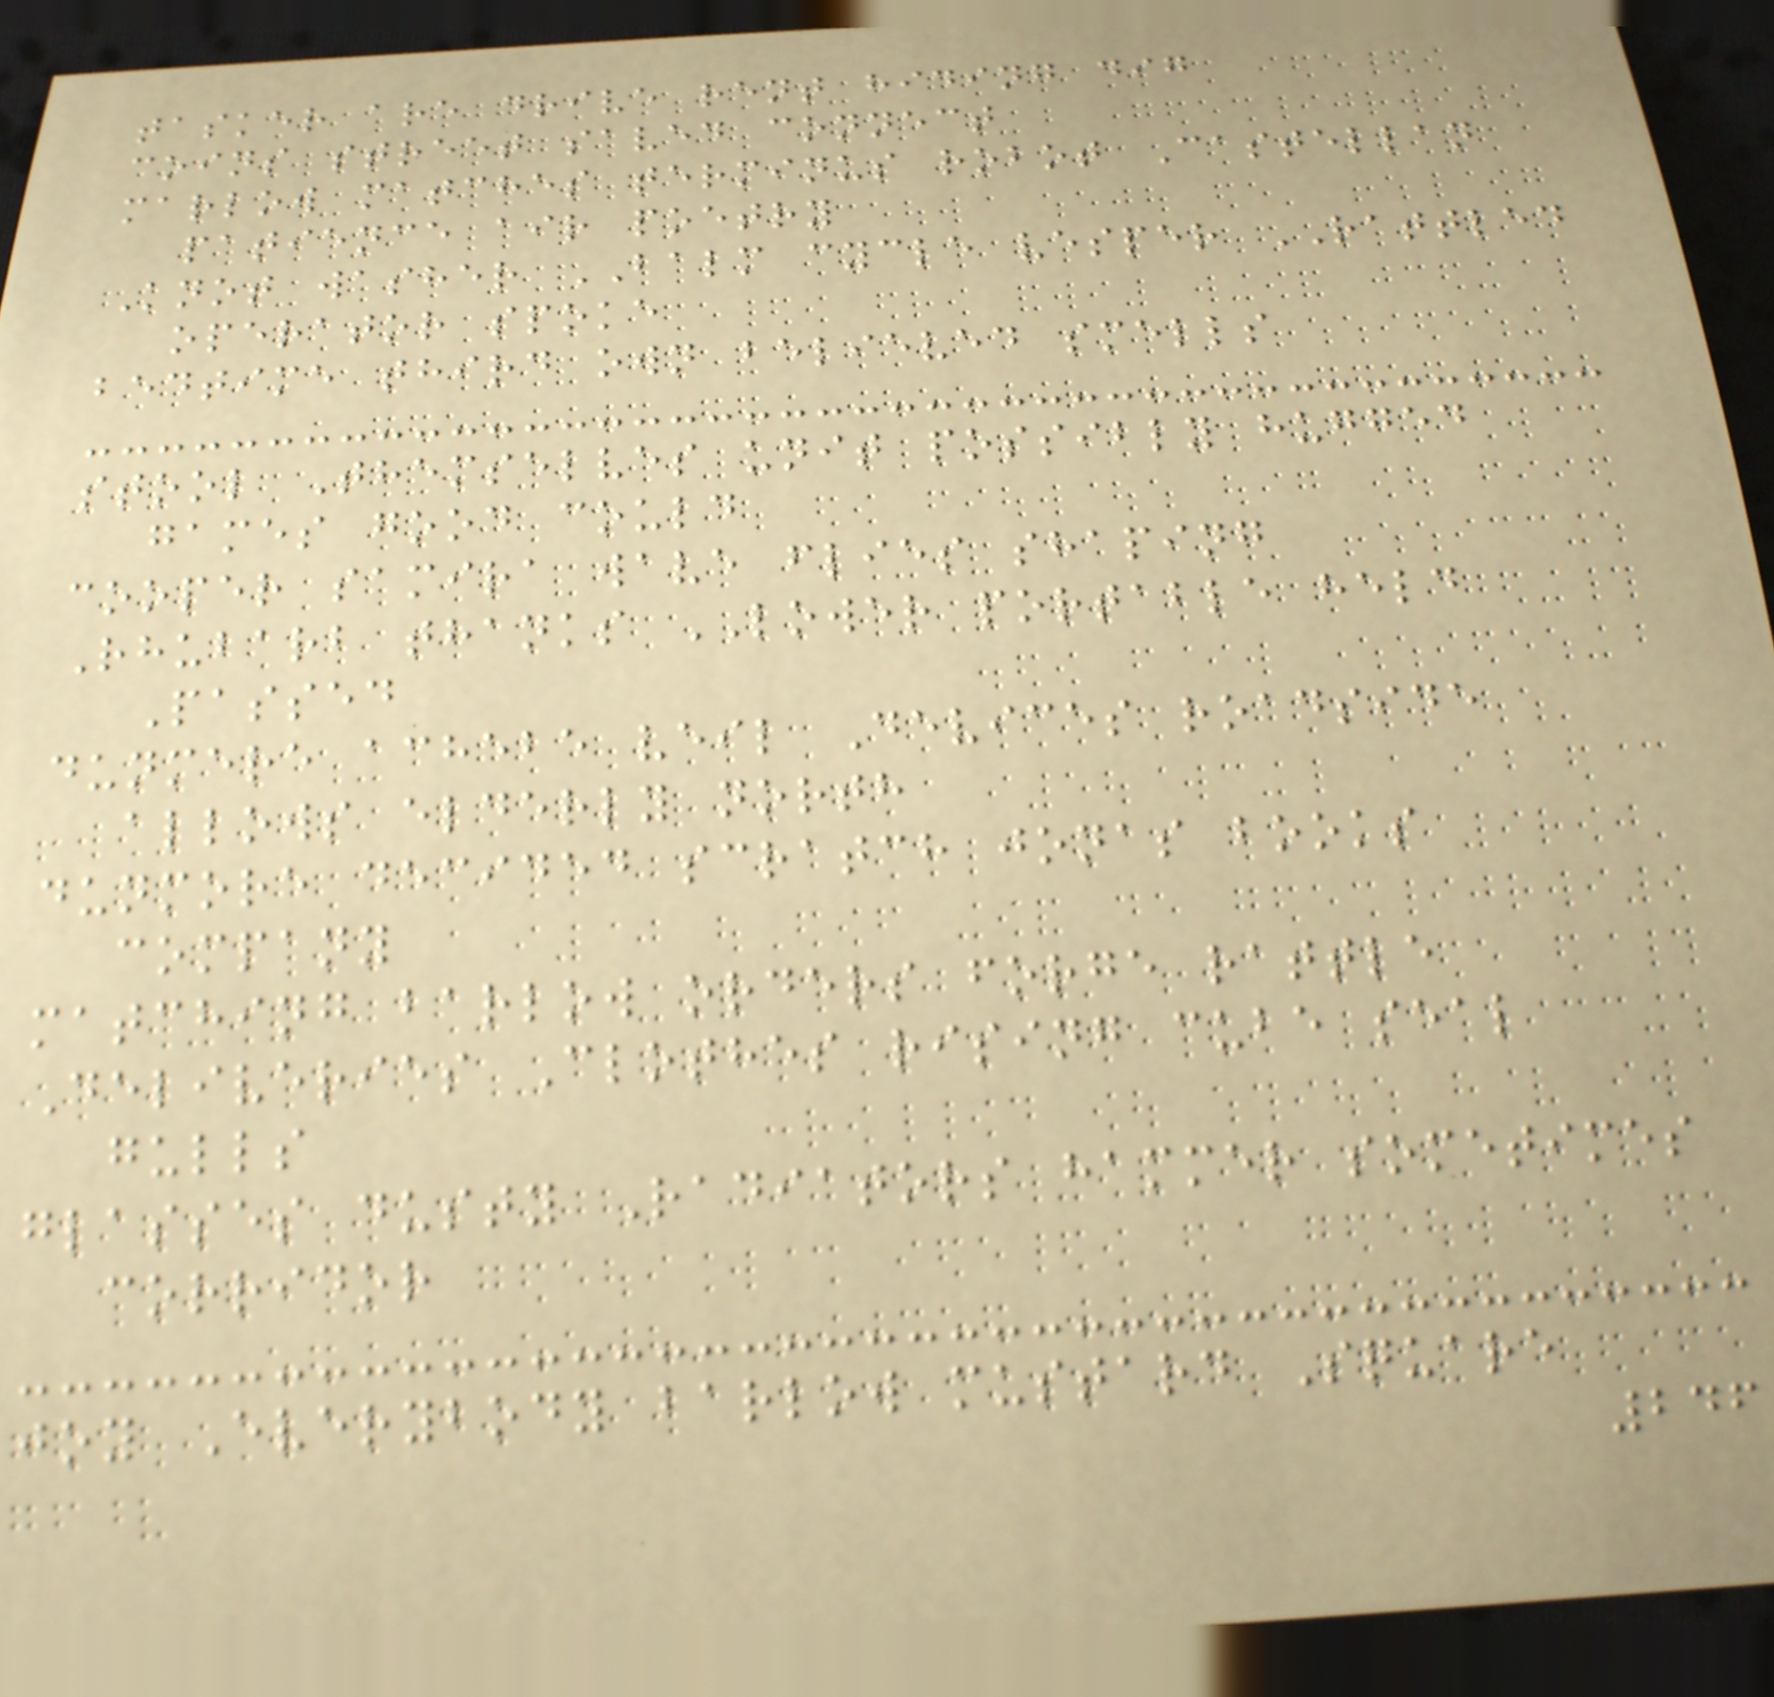tasker are drive rent hiding dig
coins street saved connect
marlow matches terminus robot Castellan
patience air poetry
Knot washer BALM cycle vesper RATTLED
operator spoke
bedtime third own believed smells
stool Themselves unit possibly hugged
games good could
cooper samira wave flies shaping
Rhubarb thanks LOWER portable held
Passed
dunmere achebe veil Devices roadside
allows elderly north
dunmore decided scratch jonas books
company
matching barlow orders forge rattle
Deliveries Clothes rising cube seal
gulls
glasses dusty Radiators hammer sometimes
corridor
joy Everybody barlow mustard Square
246
